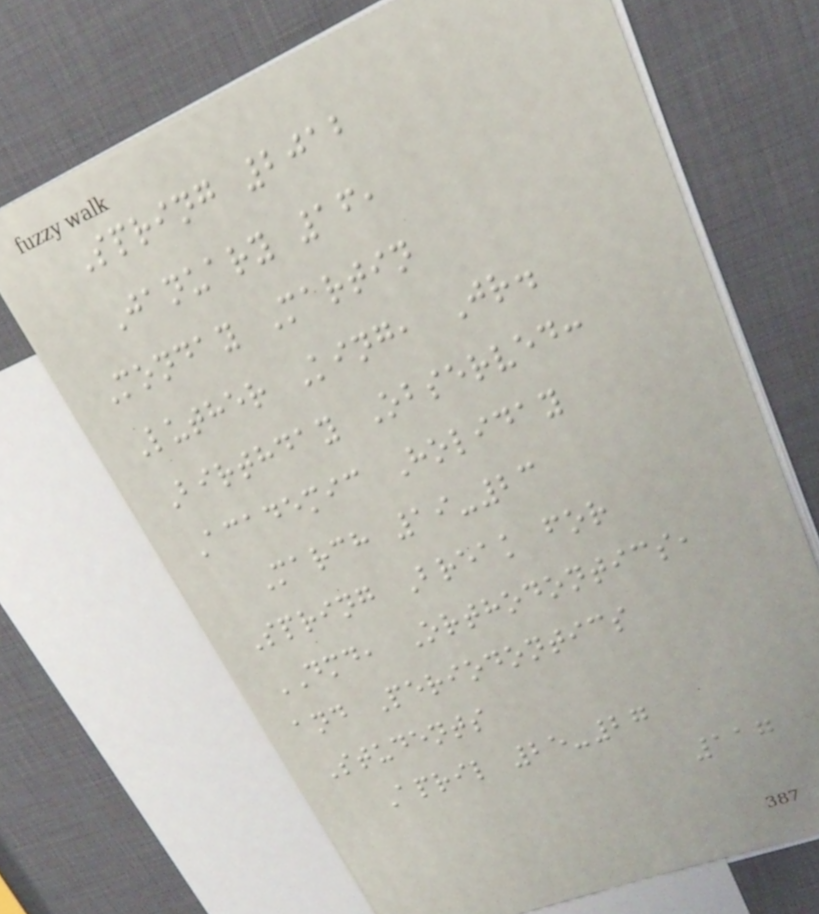Spring 2012
January 16,
Monday Martin
Luther King, Jr.
Birthday Observed:
Academic Holiday
March 19-23
Spring Break for
DMD, Orthodontics,
and Periodontics
Students
April 25-27
117
